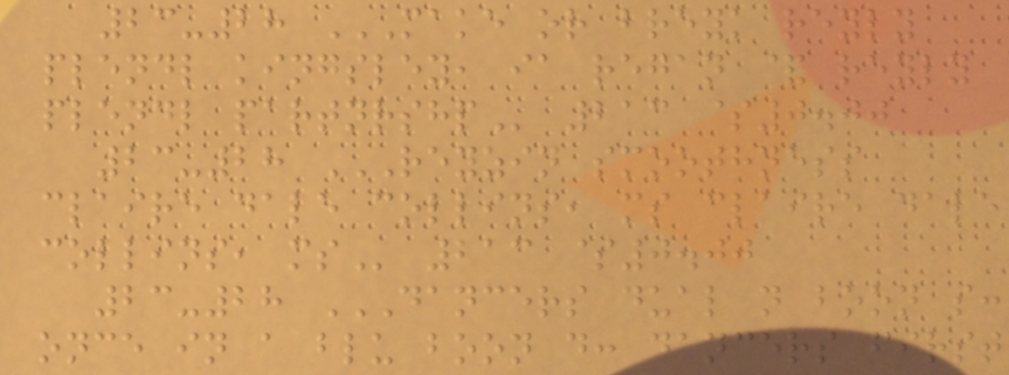23-28 MAKE OR BREYK REYLY
PLENDL KINGSLEY, IA REGAN & REYLY
PLENDL PARTNRSHP 213 $0.00
23-28 REYZIN SMOOTHNESS
CLAIRE DALE COLLINS, MS CLAIRE DALE
COLLINS, MS 213 $0.00
23-28 DANCERS DUAL N BOON S:
ONCE IN A BLU BOON D: DANCERS FIRST
